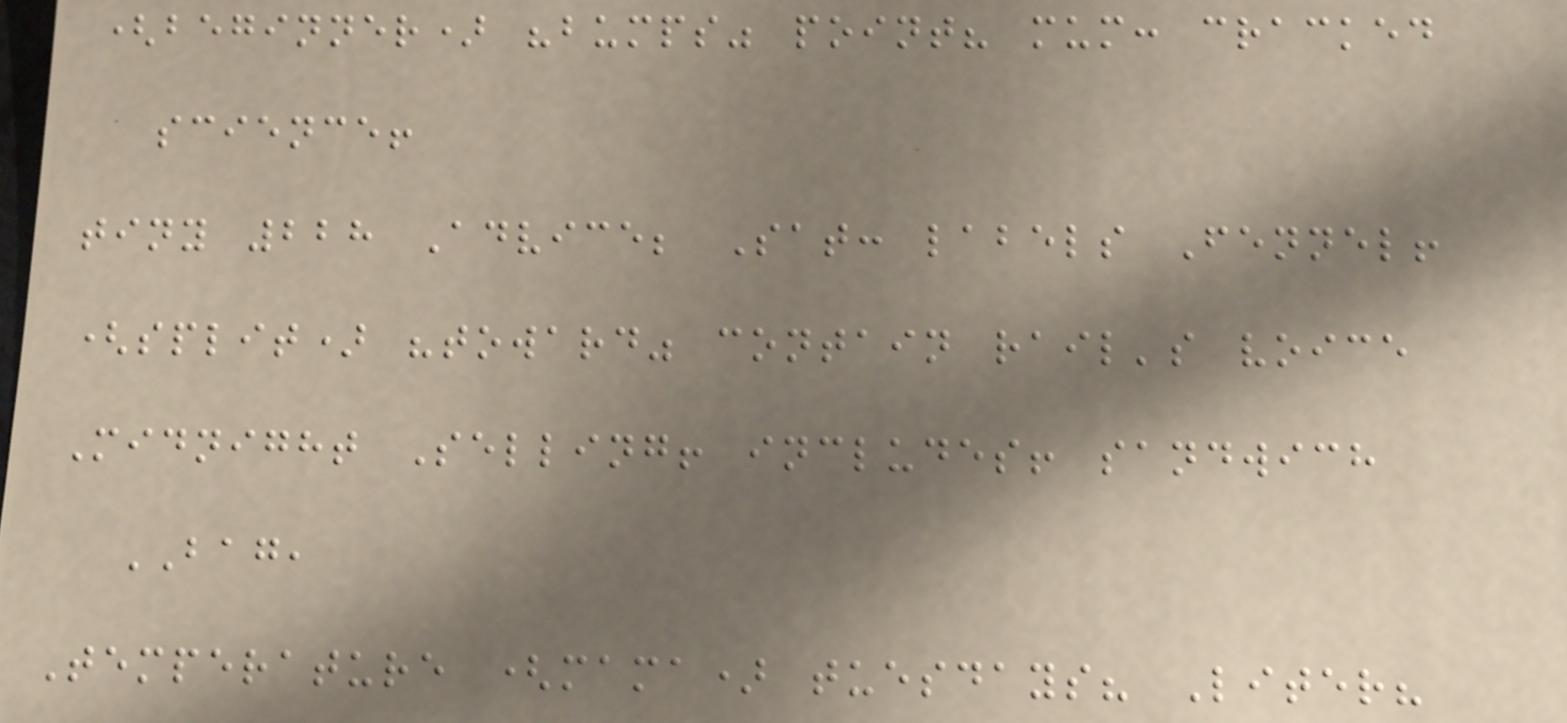(beginner) "bumps" point? mum: cracked
science!
tiny 228 Advice; Sat: labels Fennel!
(split) "toward" contain rail's voice
Midnight Selling! includes! sandwich
BAG,
Temperature (mama) tuesdays? Liter?
